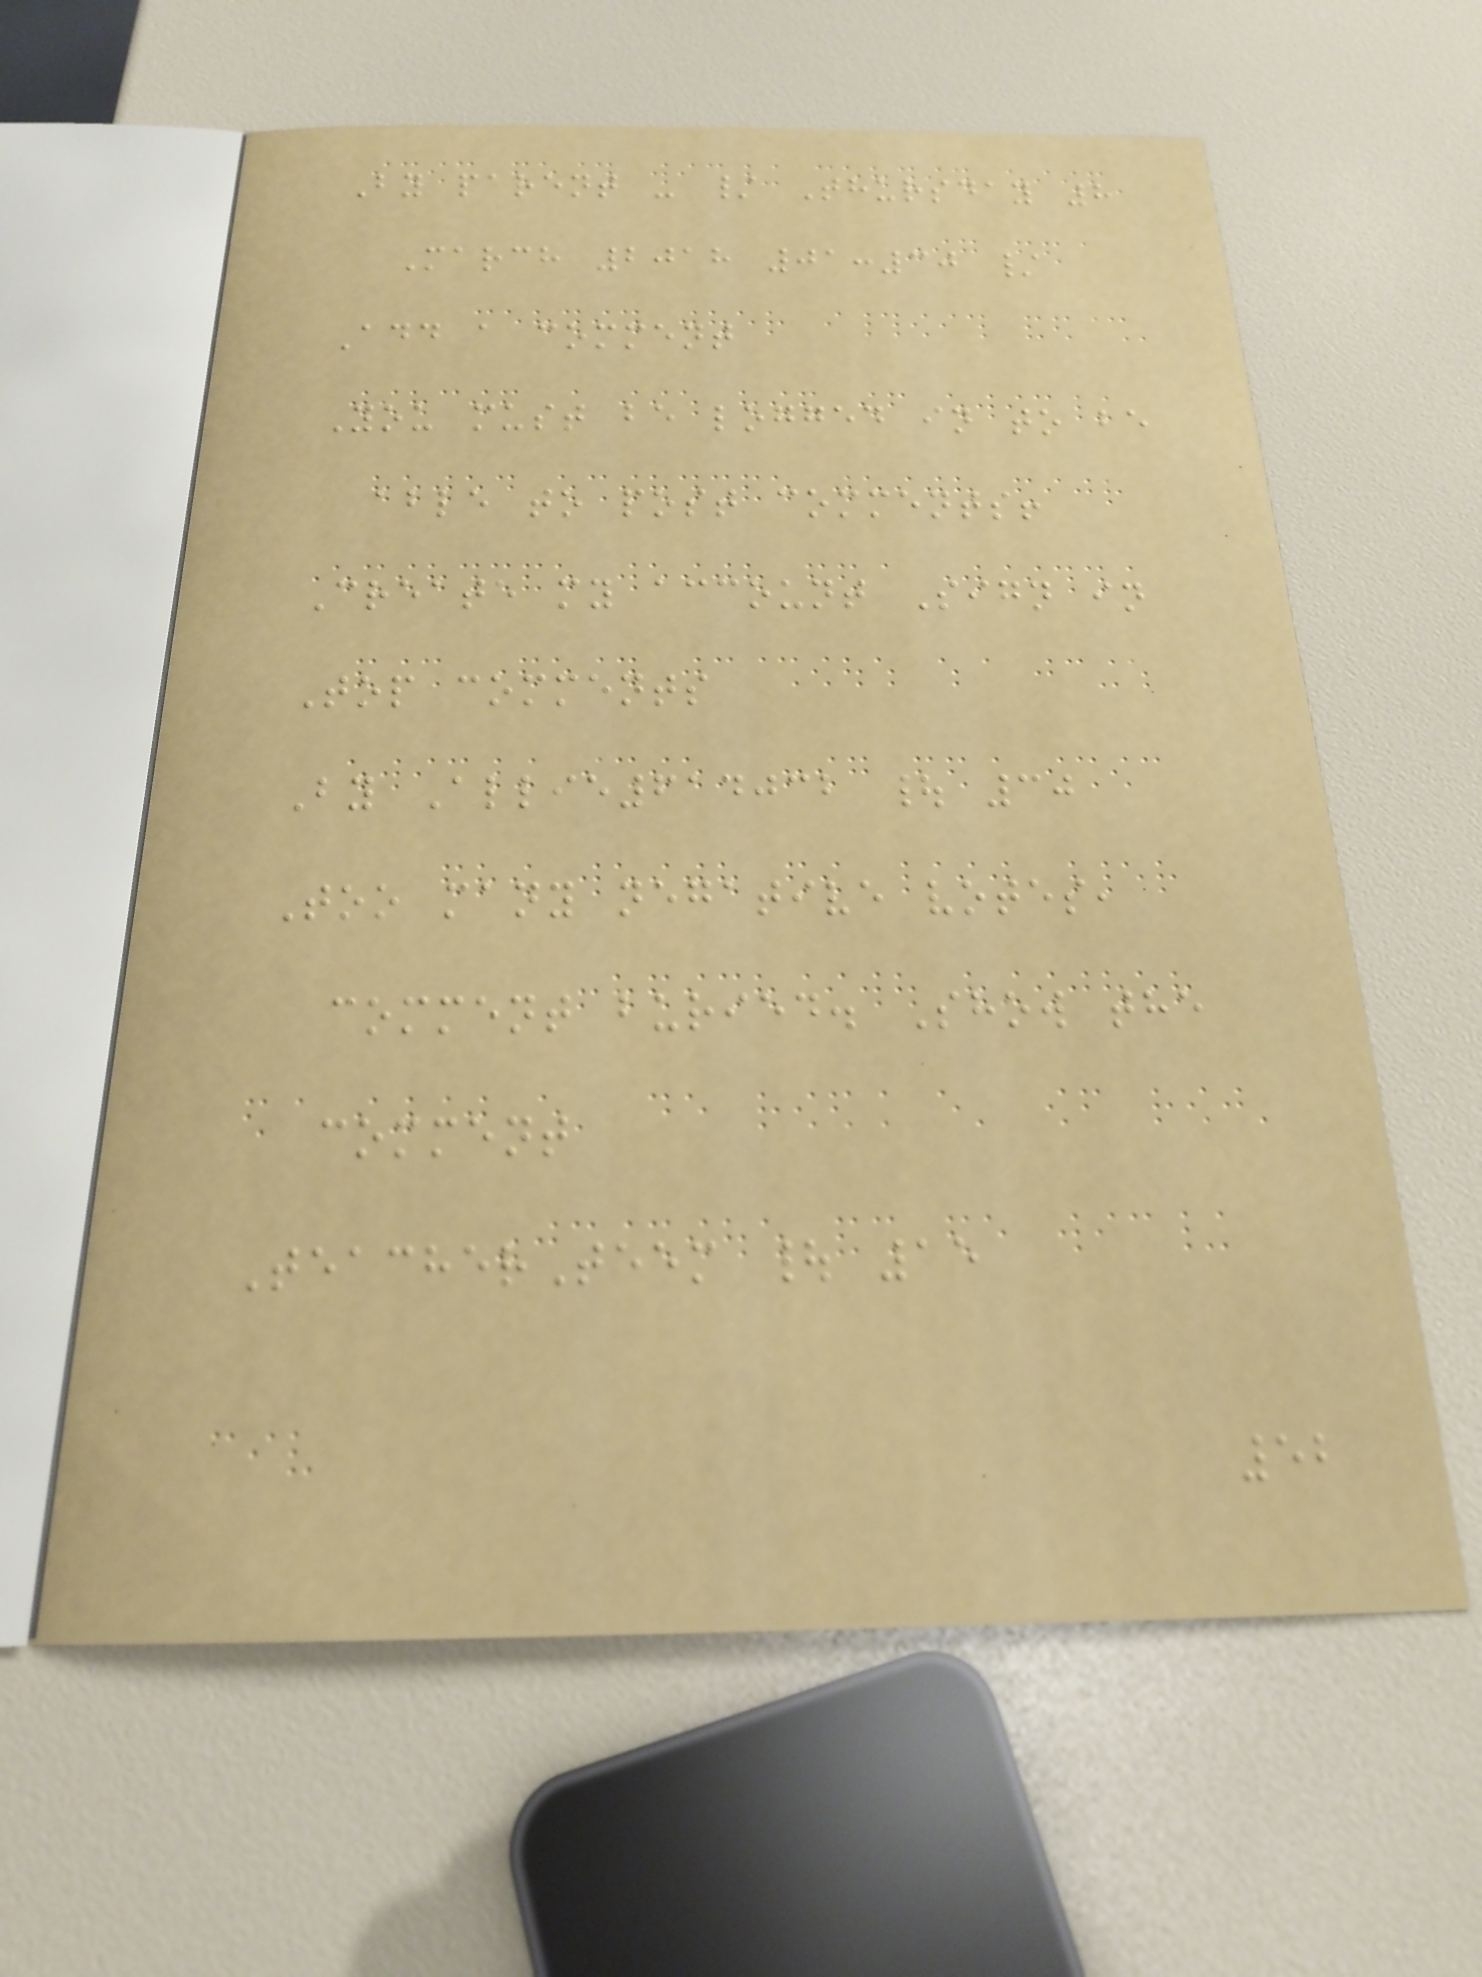By parent - / Thursday 8
March 2018 01:30 /
Add a comment
You must be logged in to be
able to post comments!
Create my account Sign in
Top comments
By Allie614032 | 30
Too many negative votes,
comment buried. Show the
comment
TeacherTeem | 15
52
